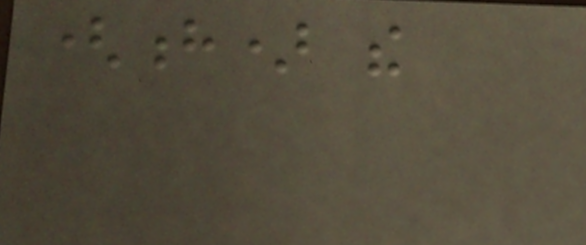(h) the
